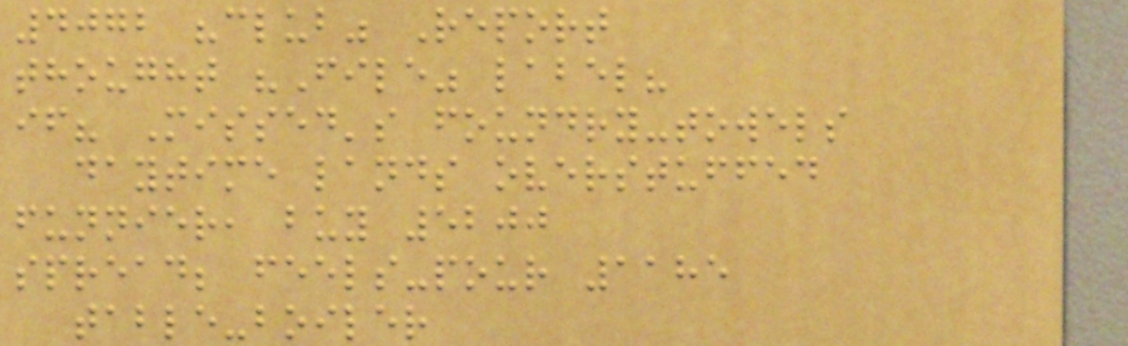4072 "club" Report
thought "File" label?
if? Missed's foundry-towels
daytime lands overstuffed
funnier, buy 5200
spread; feels-pour 1185
table-boiler
